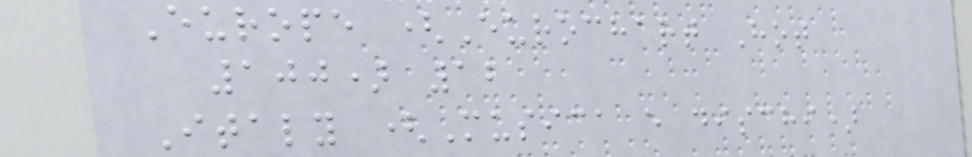Europe (Eurochart Hot
100) 12
Italy (Musica e dischi)
